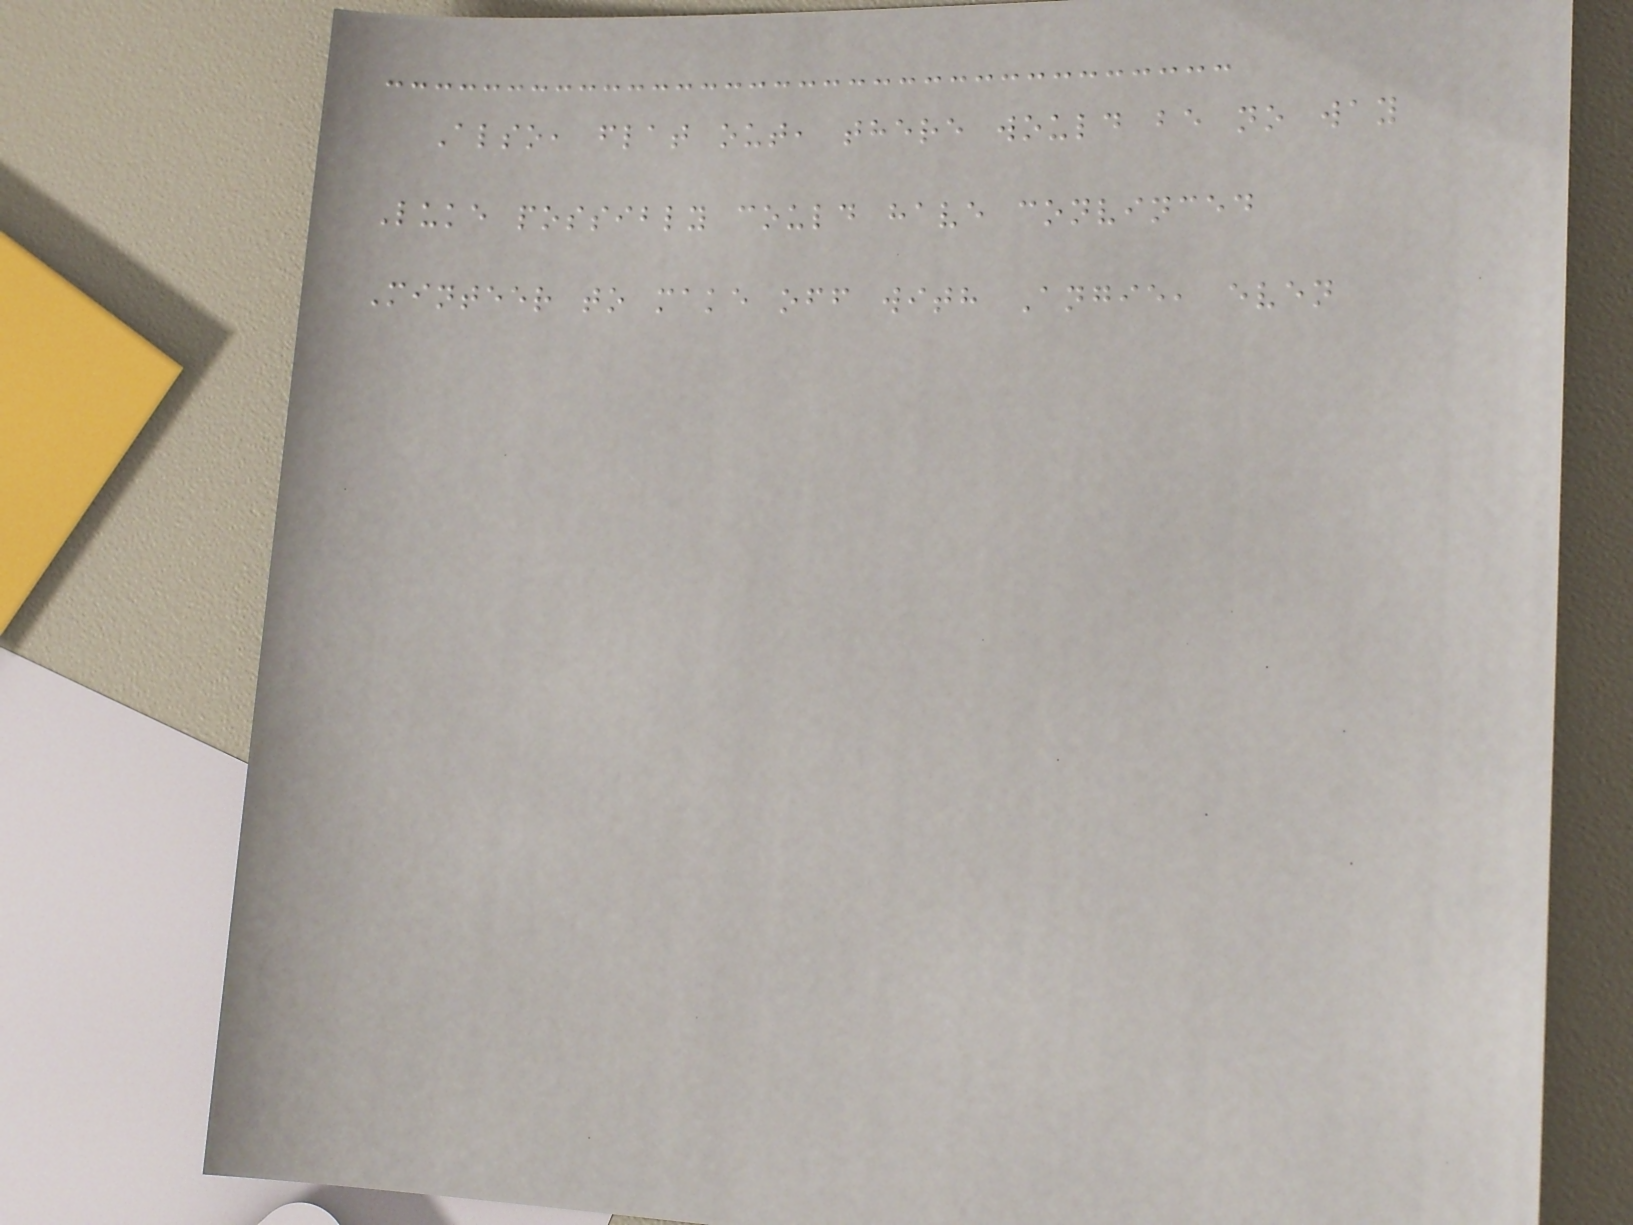Also, flat out, there would be no way
Luke possibly could have convinced
Minteer to make off with Angie, even
